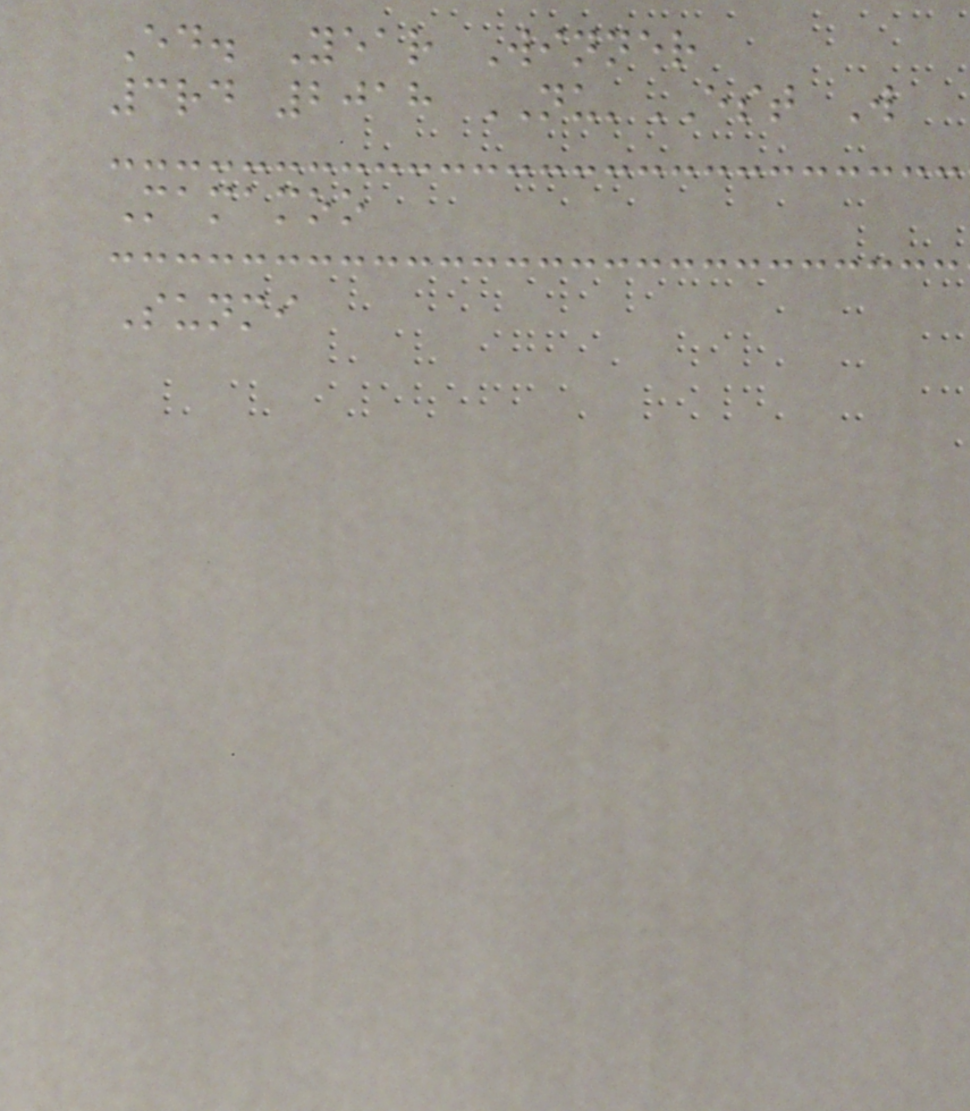Ed. Year Winner
3rd 2018 NU'EST W
Mamamoo
Sunmi
